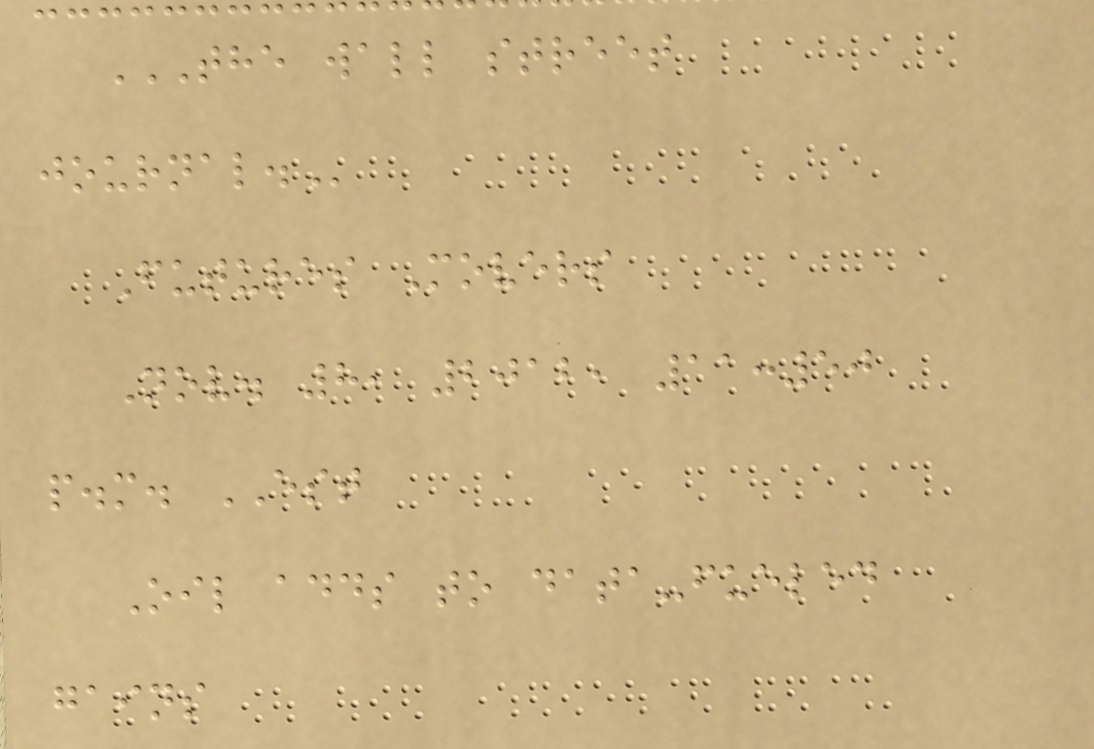THE WALL STREET
JOURNAL.
Futures Movers
Nov. 8, 2012, 11:50
p.m. EST
Oil adds to data-fueled
gains
